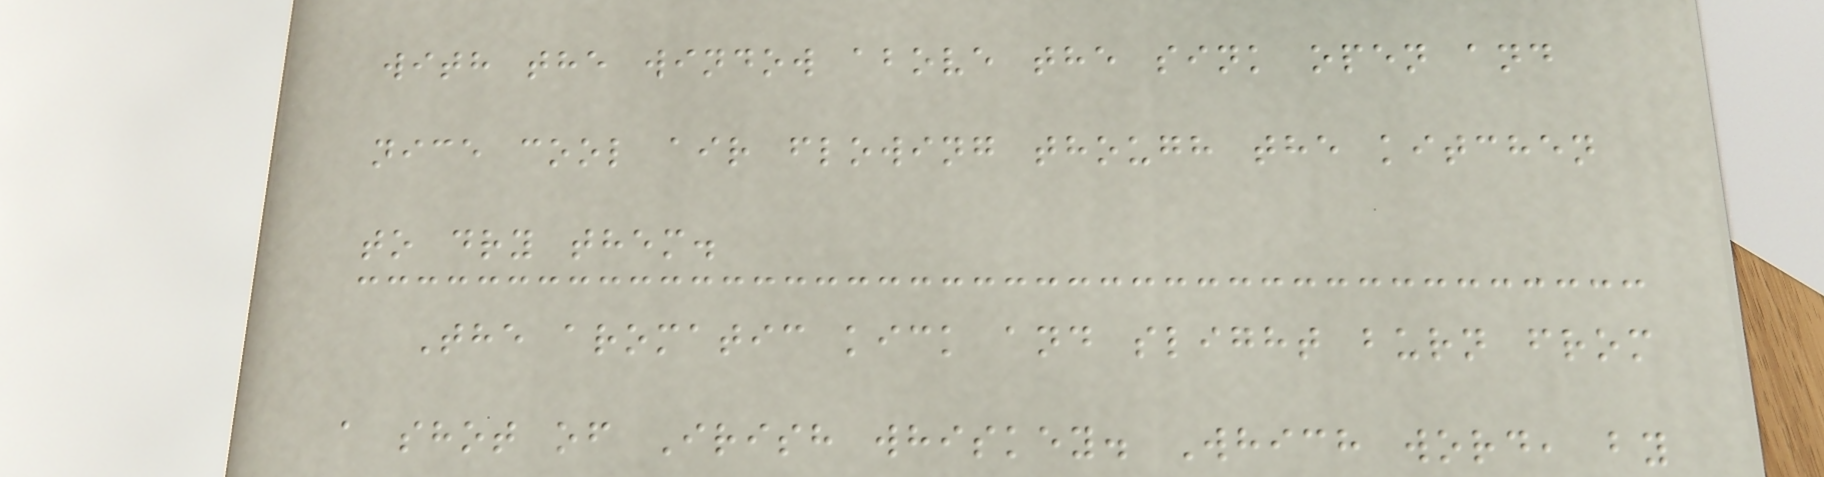with the window above the sink open and
nice cool air flowing though the kitchen
to dry them.
The aromatic kick and slight burn from
a shot of Irish whiskey. Which word, by
